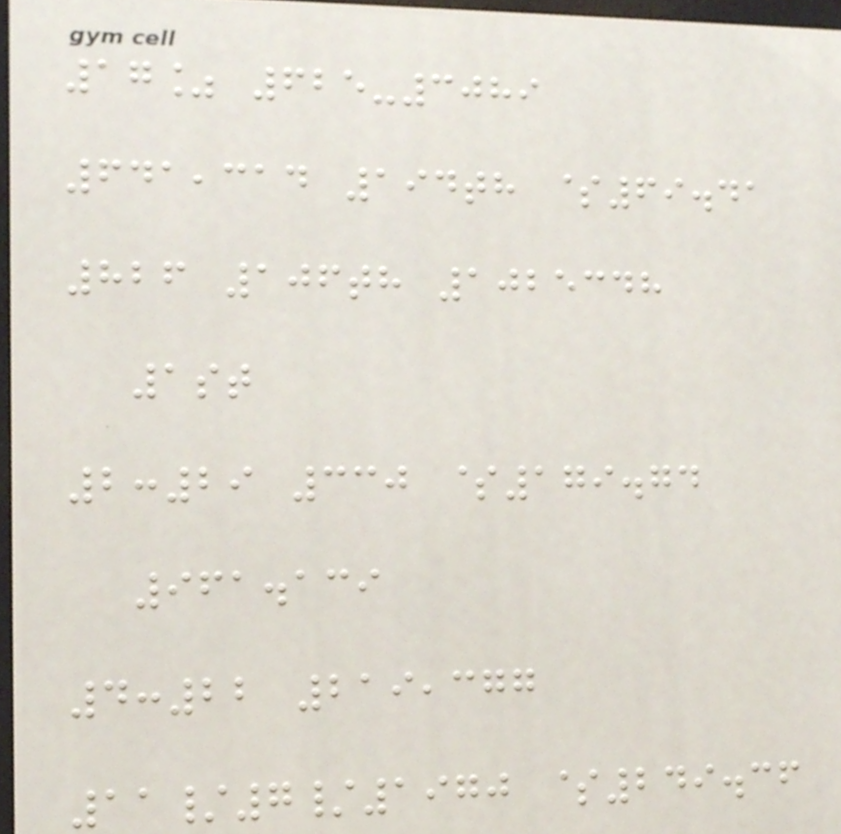17% 625-3089
641,314 194th $69.41
826 106th 1025348
1st
2:29 330 $179.74
961.139
4:22 219,377
11/7/1970 $249.36
